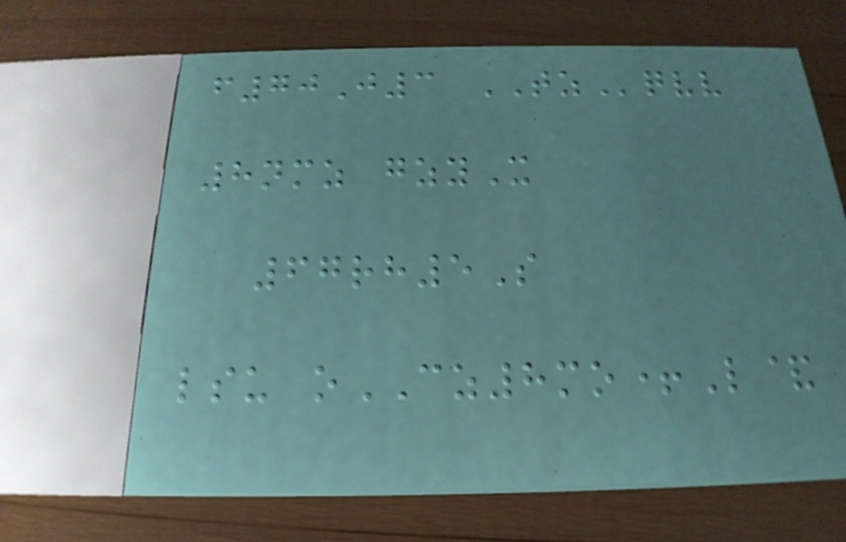f70J3 TZqvv
8nmz gzyX
67rh5S
lsu oCZ8mo+L&
